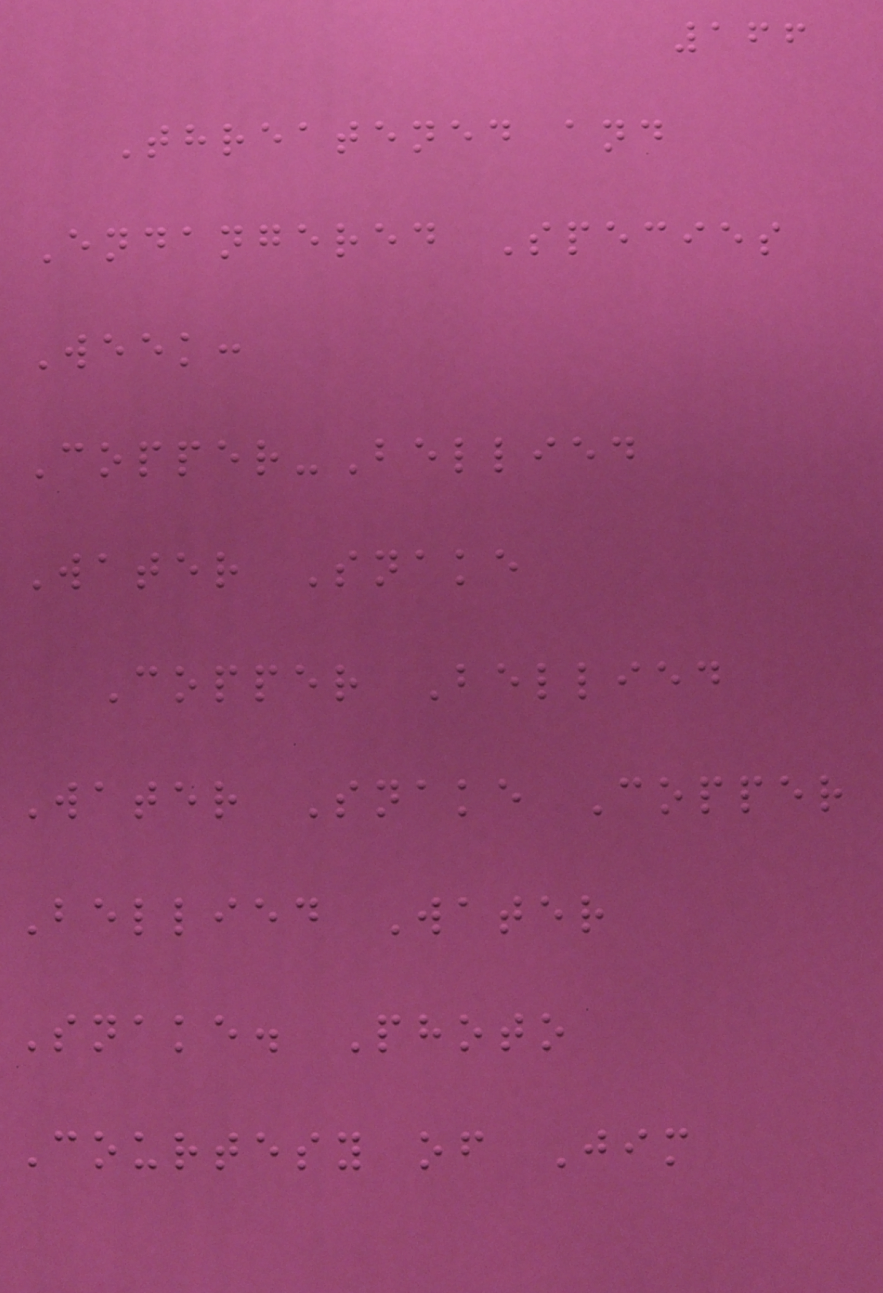166
Threatened and
Endangered Species
Week:
Copper-Bellied
Water Snake
Copper Bellied
Water Snake Copper
Bellied Water
Snake. Photo
Courtesy of Jim
